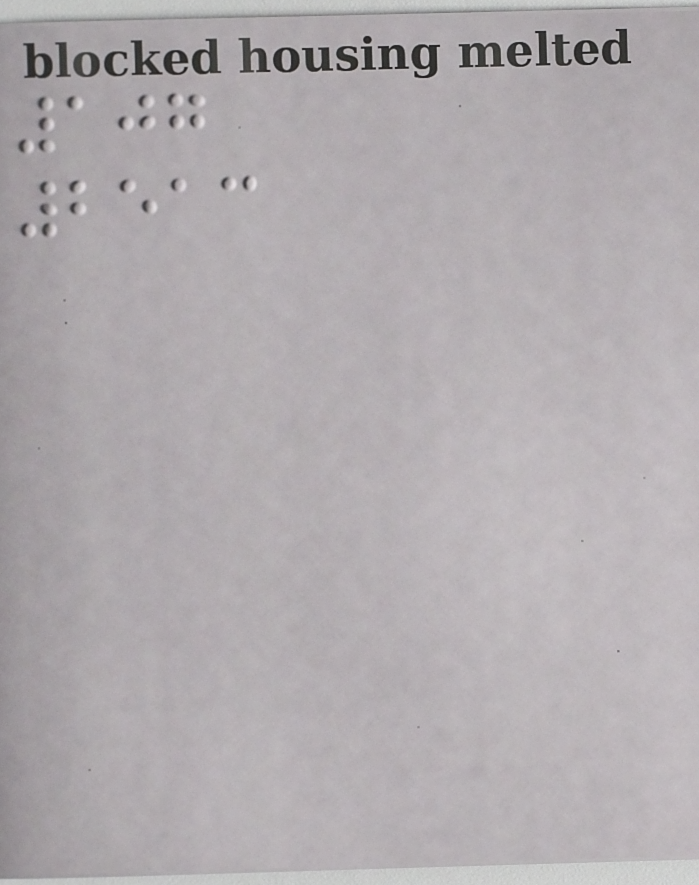107
2513
